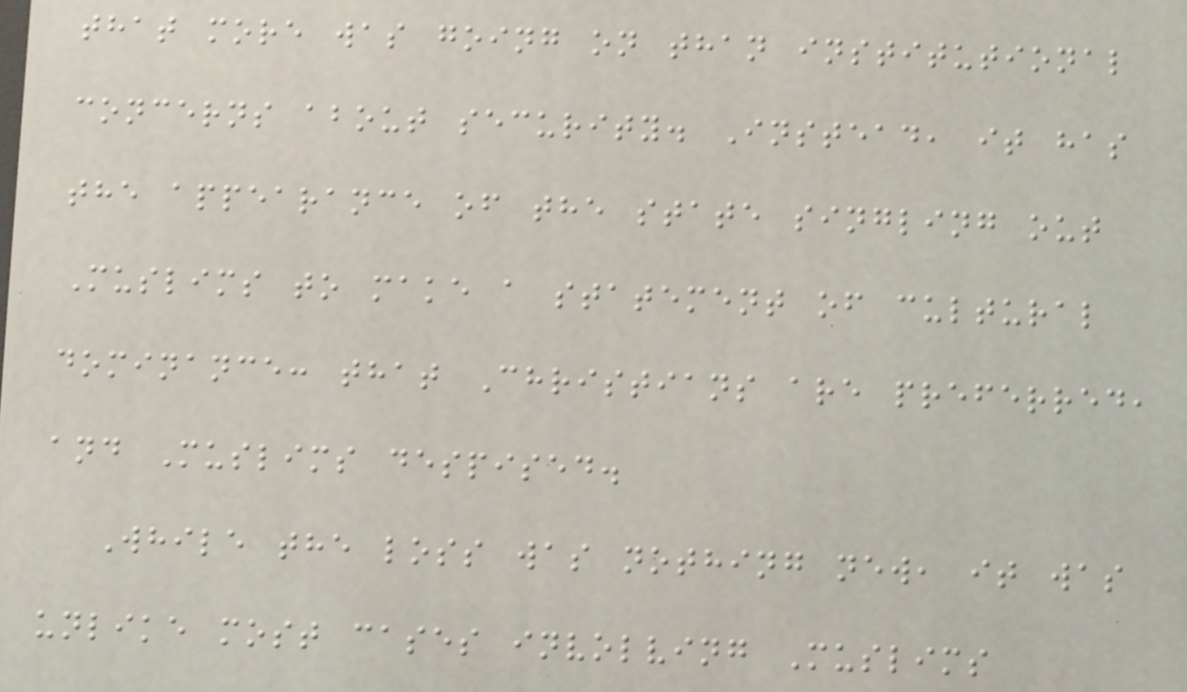that more was going on than institutional
concerns about security. Instead, it has
the appearance of the state singling out
Muslims to make a statement of cultural
dominance: that Christians are preferred,
and Muslims despised.
While the loss was nothing new, it was
unlike most cases involving Muslims
